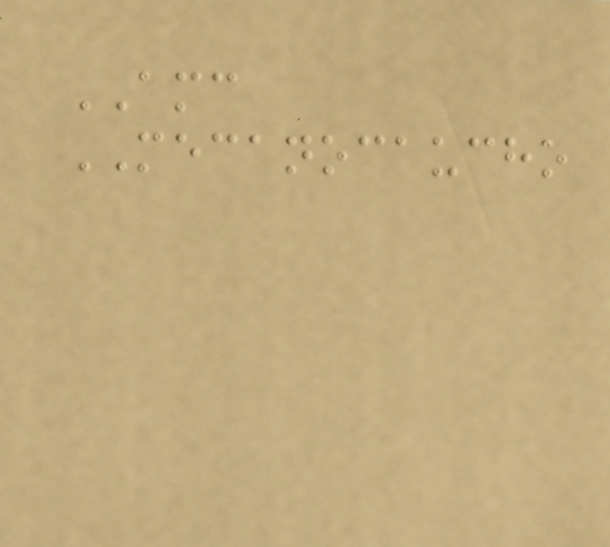AMC
MECANOCAUCHO
